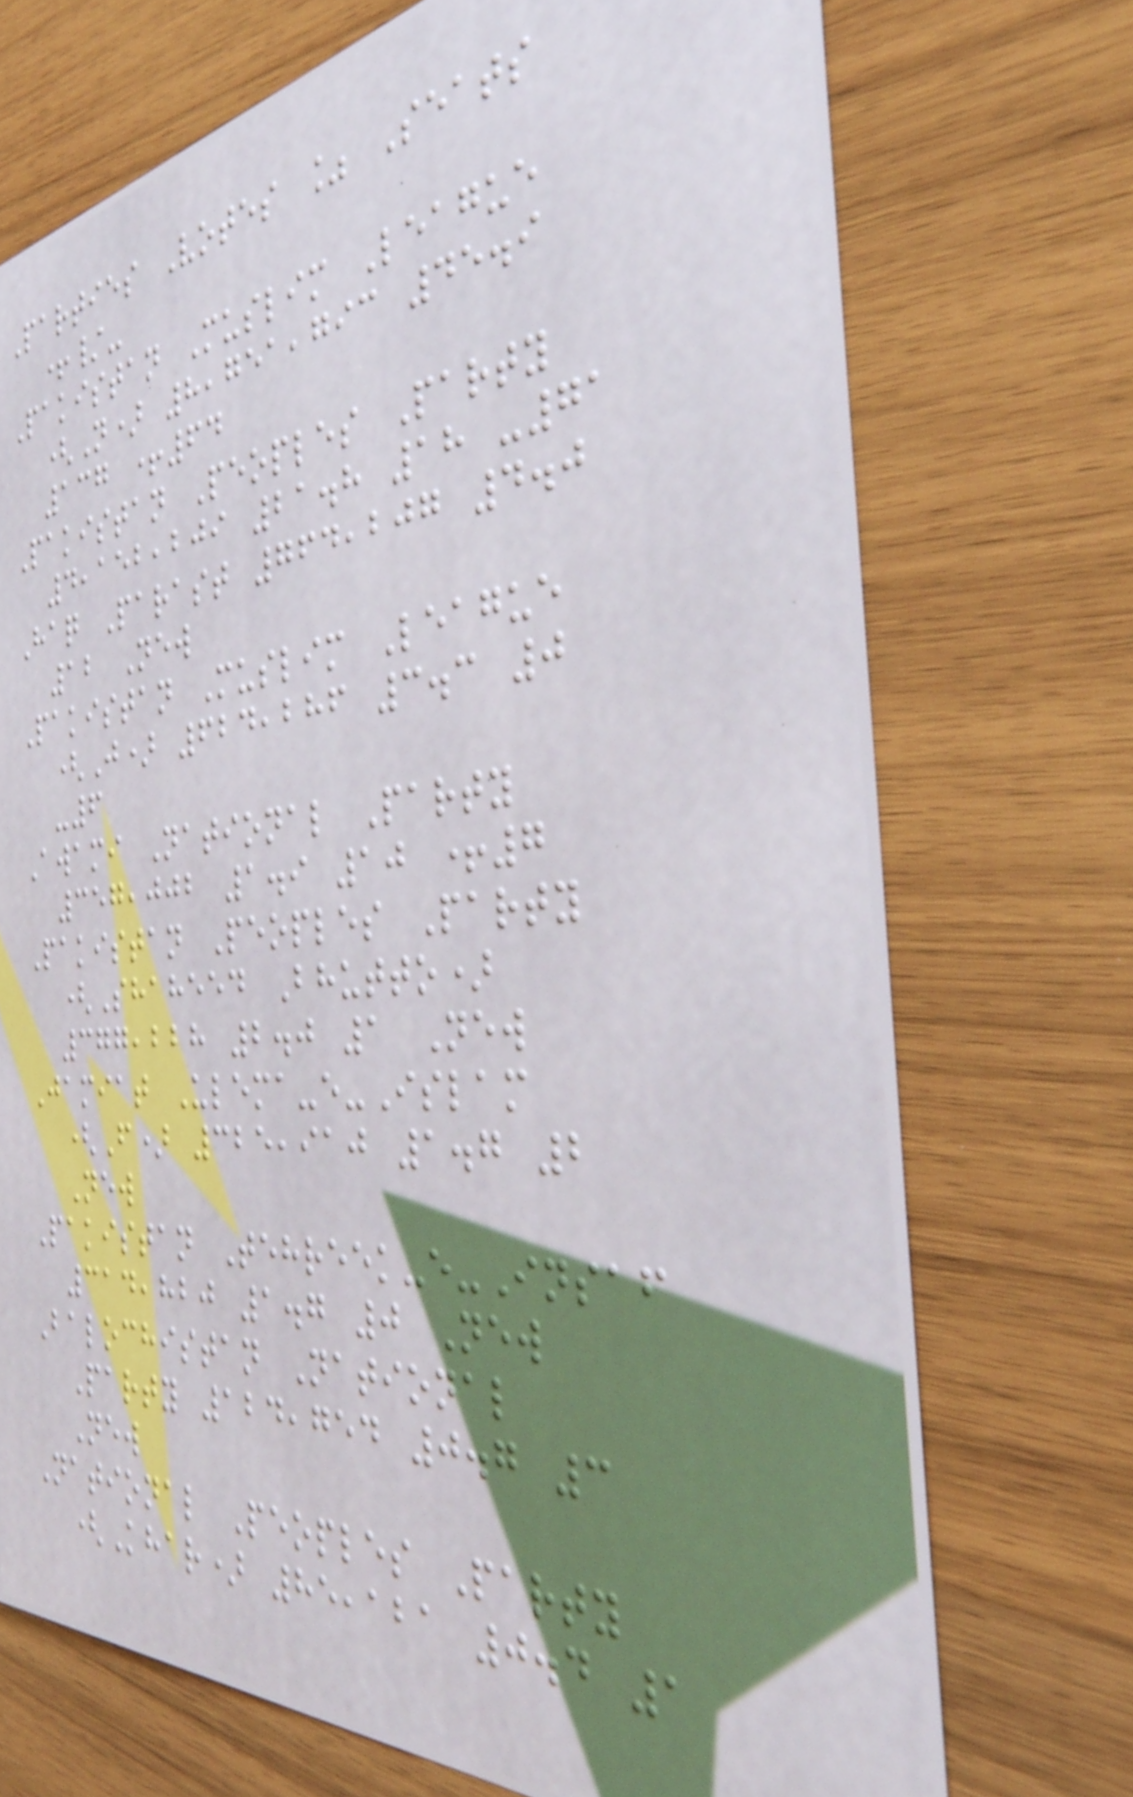Parties Votes % Seats
+/-
Pakistan Muslim League
(N) 8,751,793 45.9
137 +64
Pakistan Peoples Party
4,152,209 21.8 18 -71
Haq Parast 764,207 4.0
12 New
Pakistan Muslim League
(J) 624,286 3.3 0
-6
Awami National Party
357,002 1.9 10 +7
Pakistan Peoples Party
(Shaheed Bhutto)
377,228 2.0 1 New
Jamiat Ulema-e-Islam
(F) 325,910 1.7 2
New
Pakistan Tehreek-e-Insaf
314,820 1.7 0 New
Balochistan National
Party 124,754 0.7 3
New
National Peoples Party
(Khar) 85,121 0.4 1
